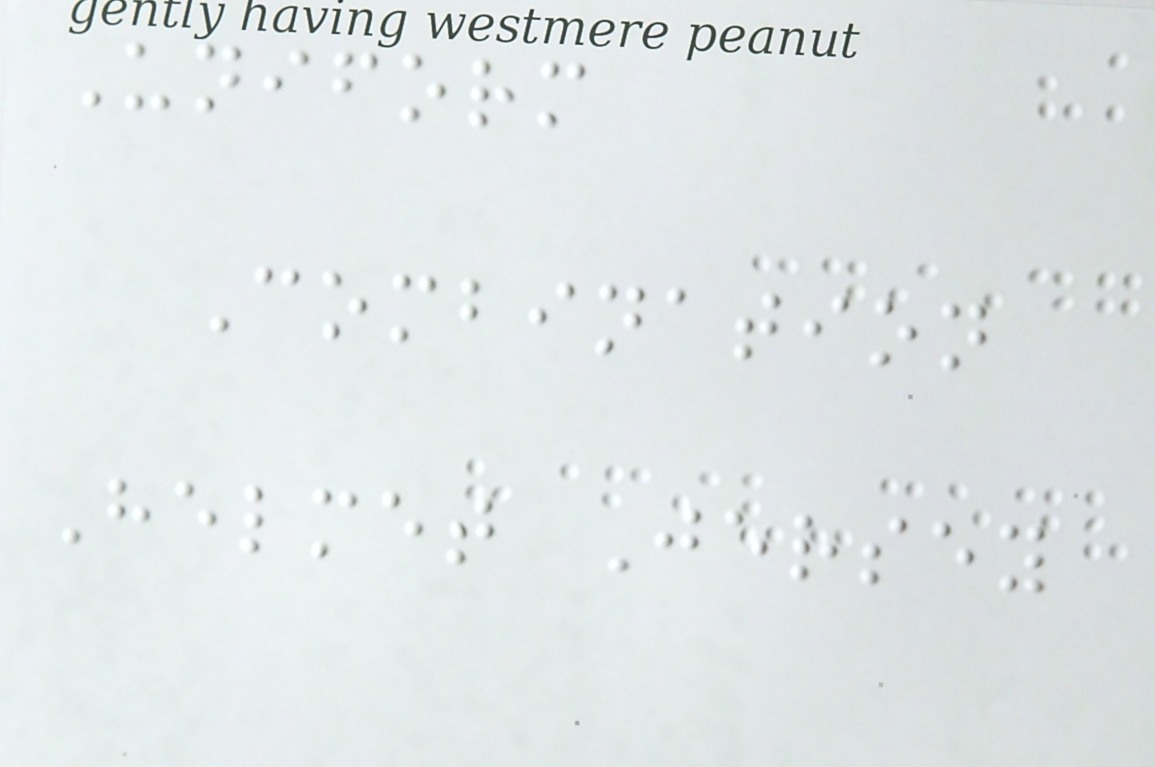Uniform
Combination
Helmet Jersey
